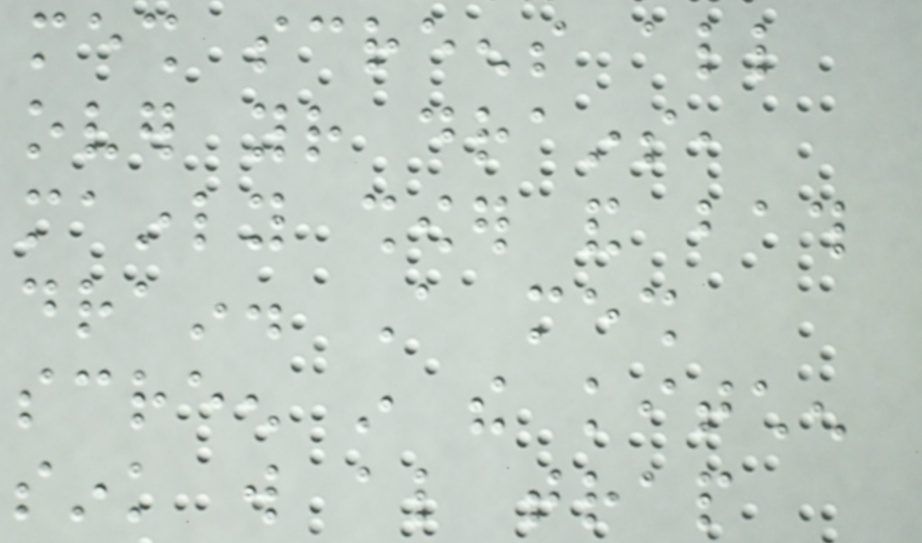mesh screens all
over your drains,
mainly shower and bath
drain. A mesh
screen in the kitchen
sink will also trap
